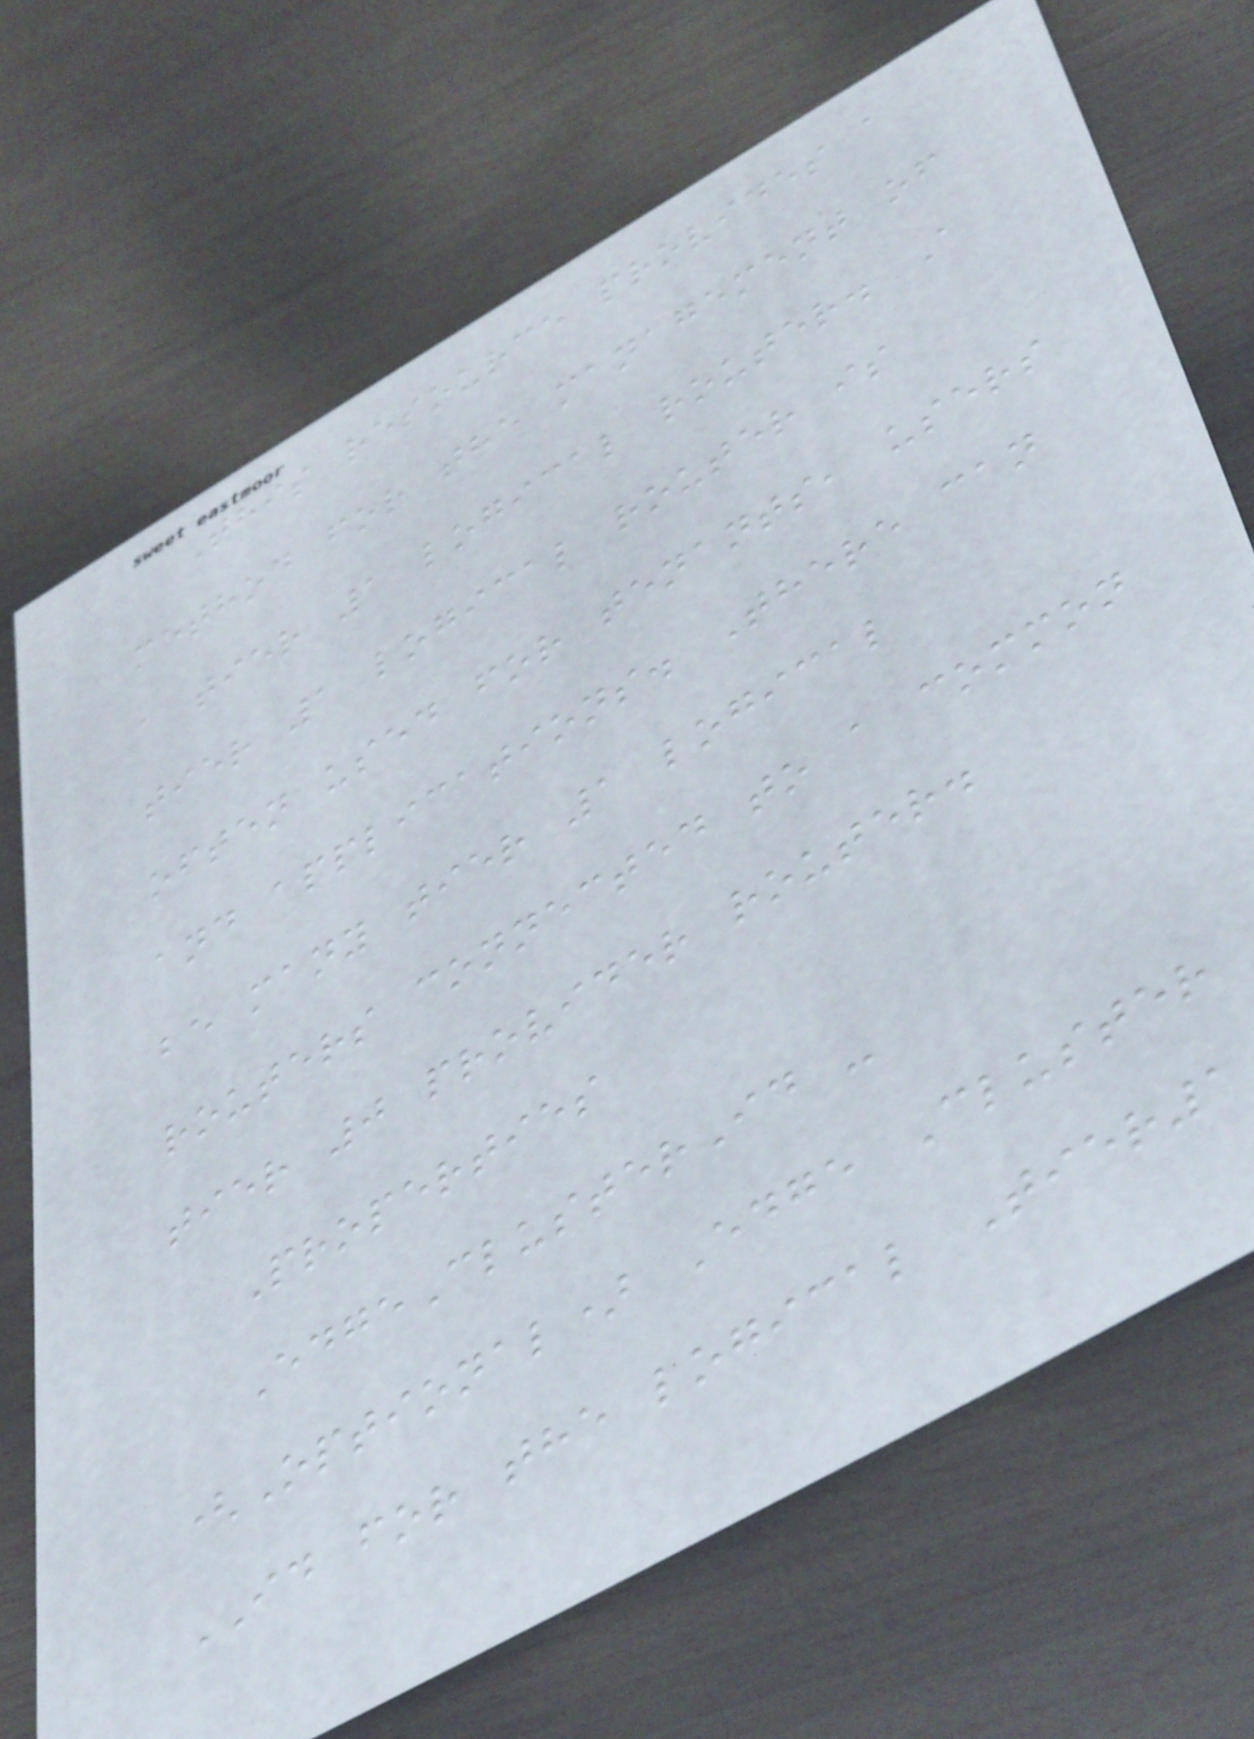This resource provides a
method for the management of
a tier 1 logical router. A
tier 1 logical router is
often used for tenants, users
and applications. There can
be many tier 1 logical
routers connected to a common
tier 0 provider router.
Properties
EdgeClusterId -
(Optional) Edge Cluster
ID for the logical Tier1
